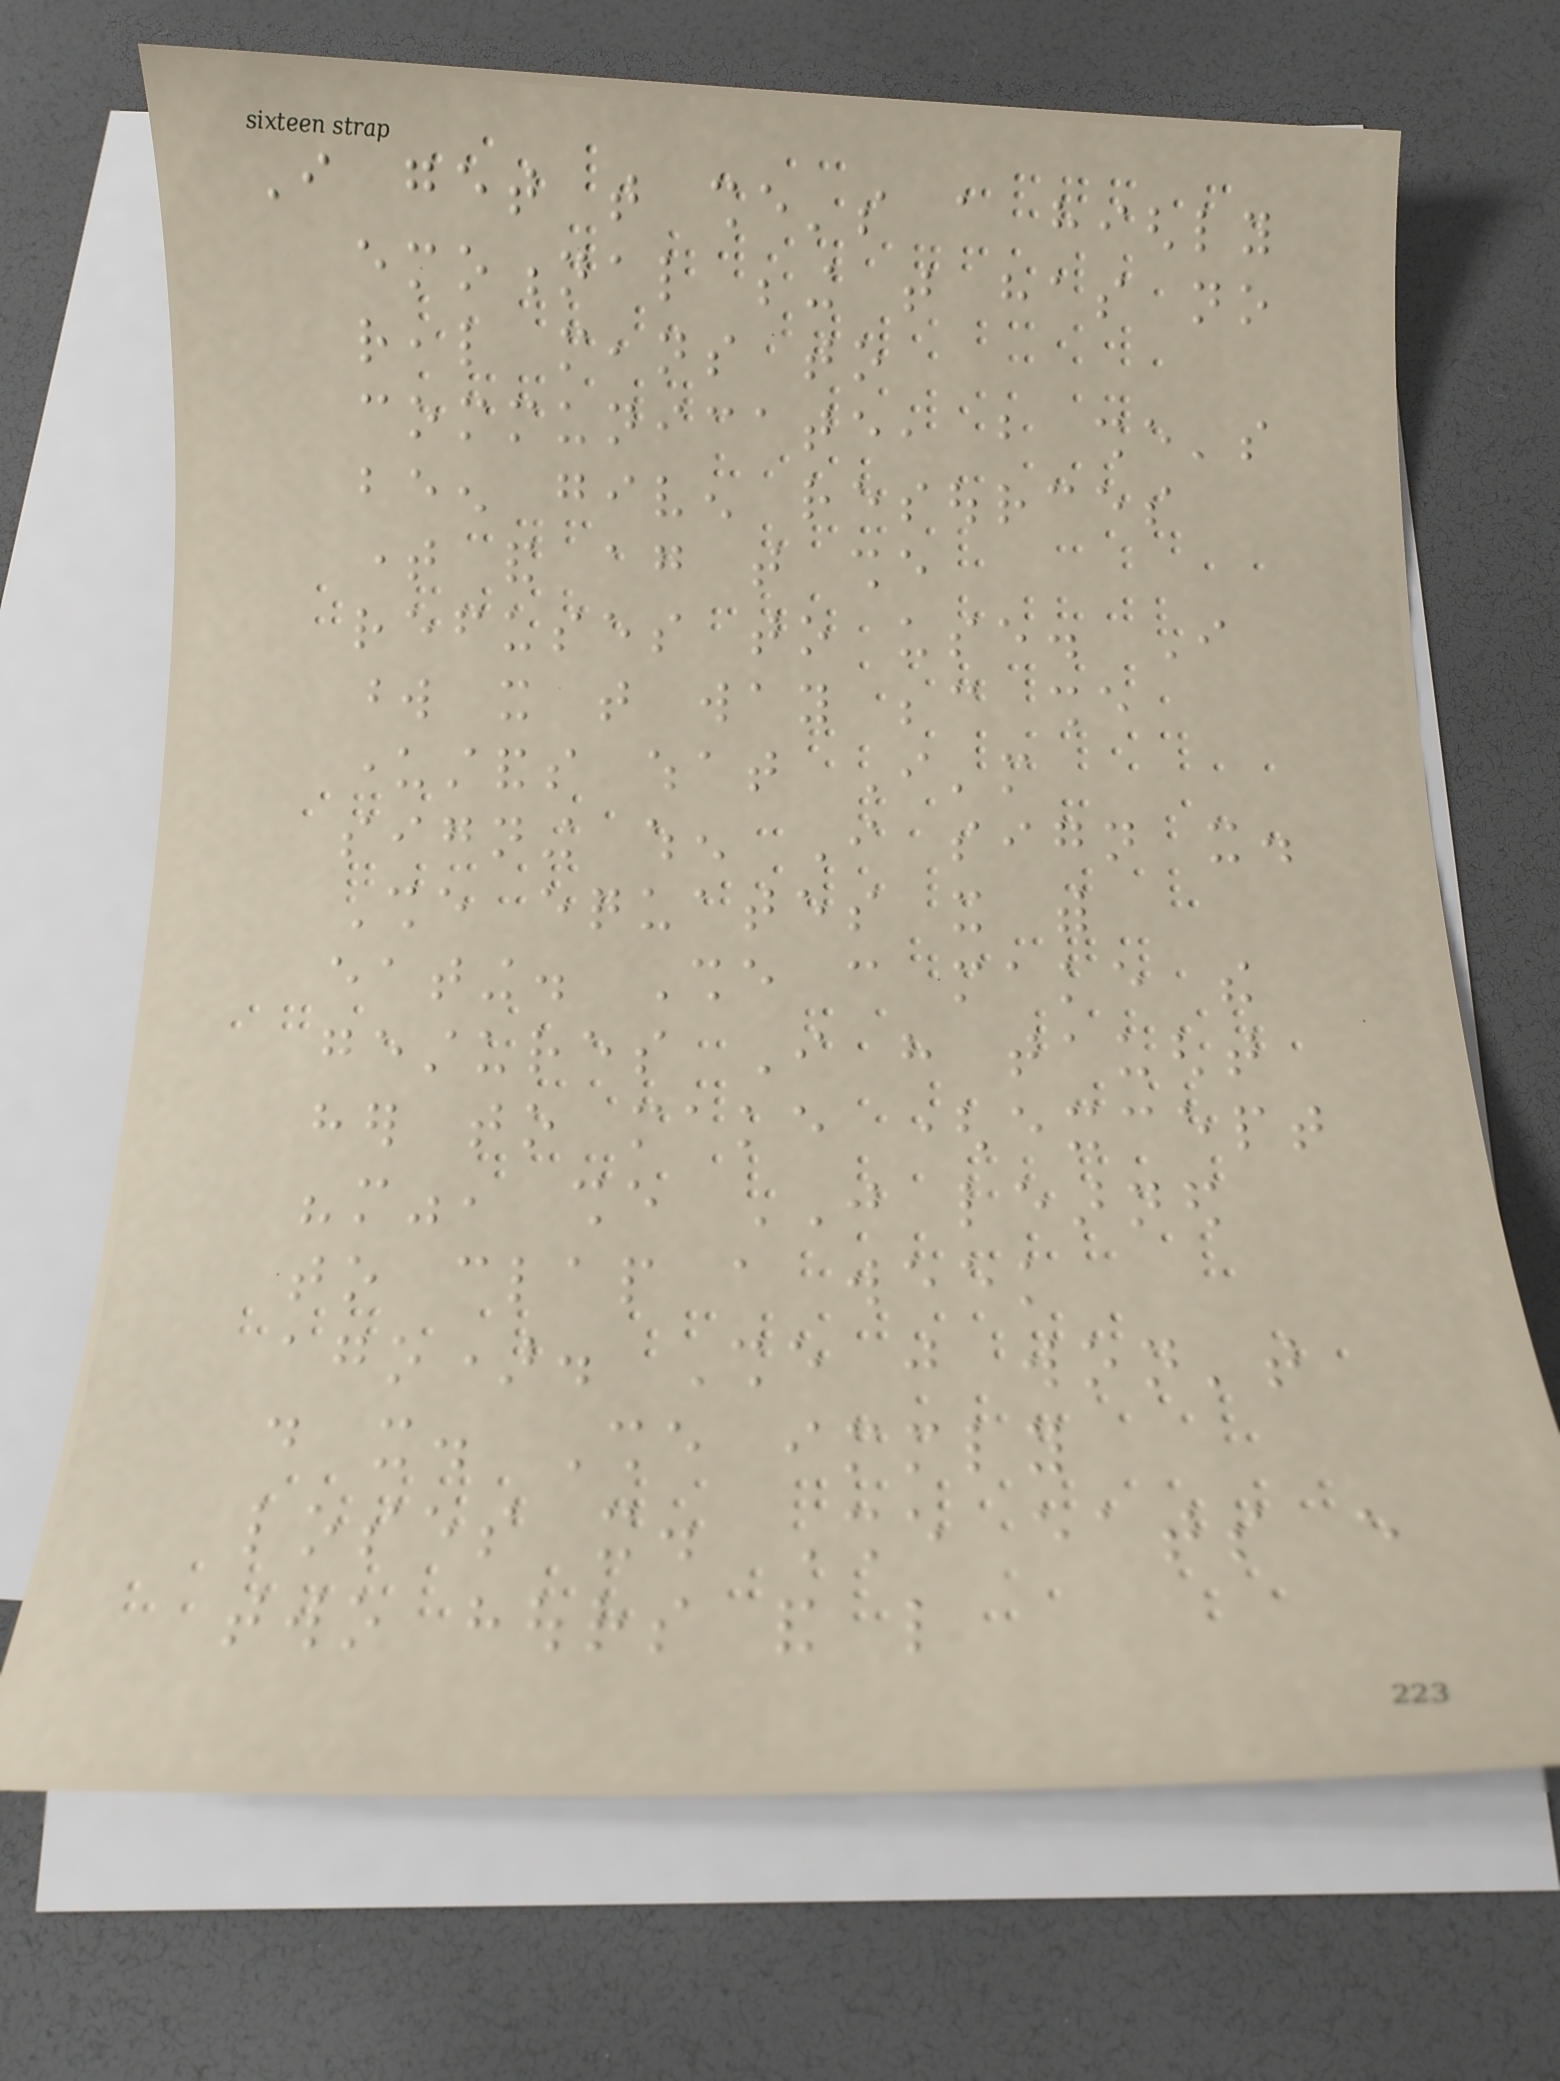I get that she's a highly
emotional being that has no
real means to
communicate, but she's
been given resources
time and again that she
refuses to use. I
word it that way because she
understands what I'm
signing when I sign it.
She equates it with
eating. She can make the
gestures I have taught
her to make (except
"more", she JUST learned
to clap a week
ago). She just won't
do it. She immediately
loses it. She eats every
two hours and like
